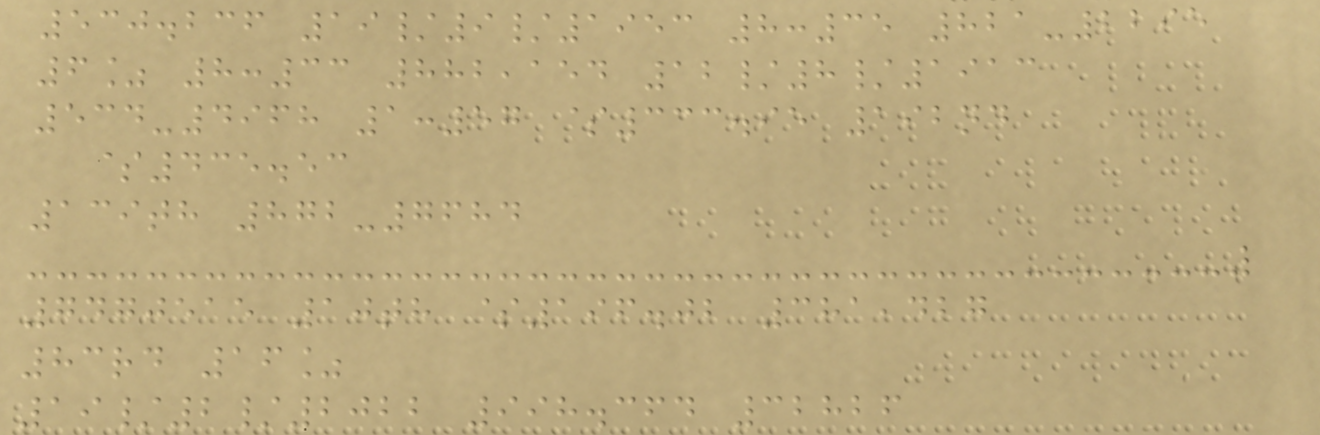530.236 19/9/1953 8:35 821-2295
6% 8:33 882,154 12/8/1913
534-4968 1:57 $333.95 192nd
$435.53
139th 872-7684
7470515 10th $196.02 381,427
83rd 16%
19/2/2022 998.364 32826
